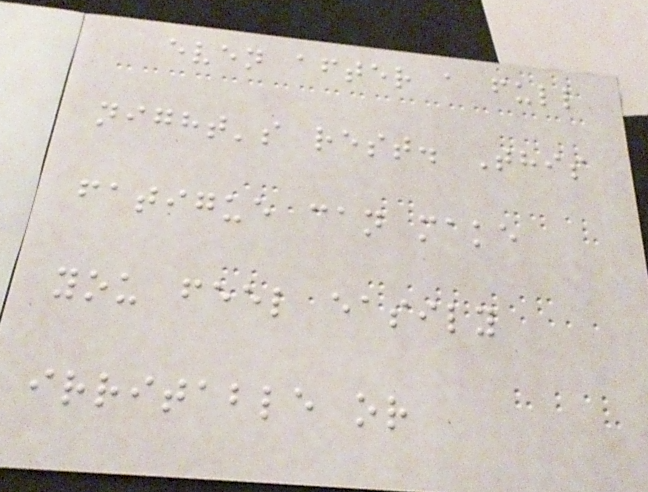even after a full
night's rest. This
fatigue can make
you feel easily
irritable or
